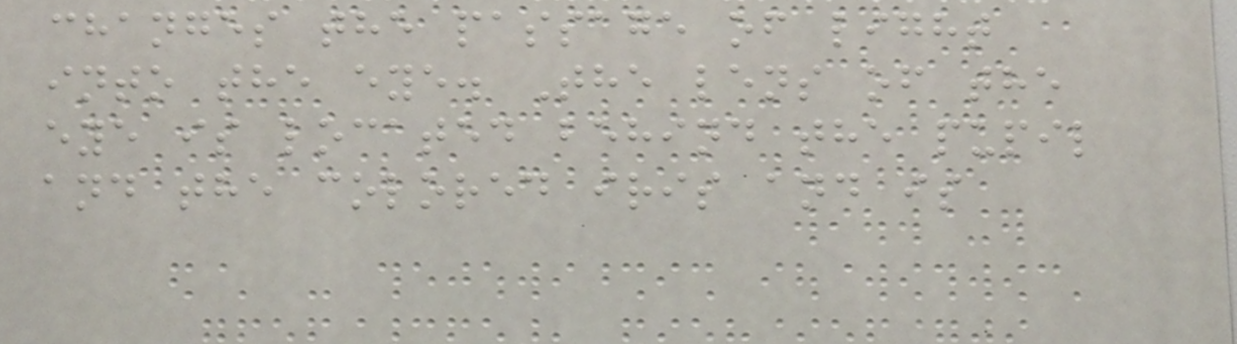changes the passage of light
into the eye. The lens of the
eye is located behind the pupil
and the colored iris and is
